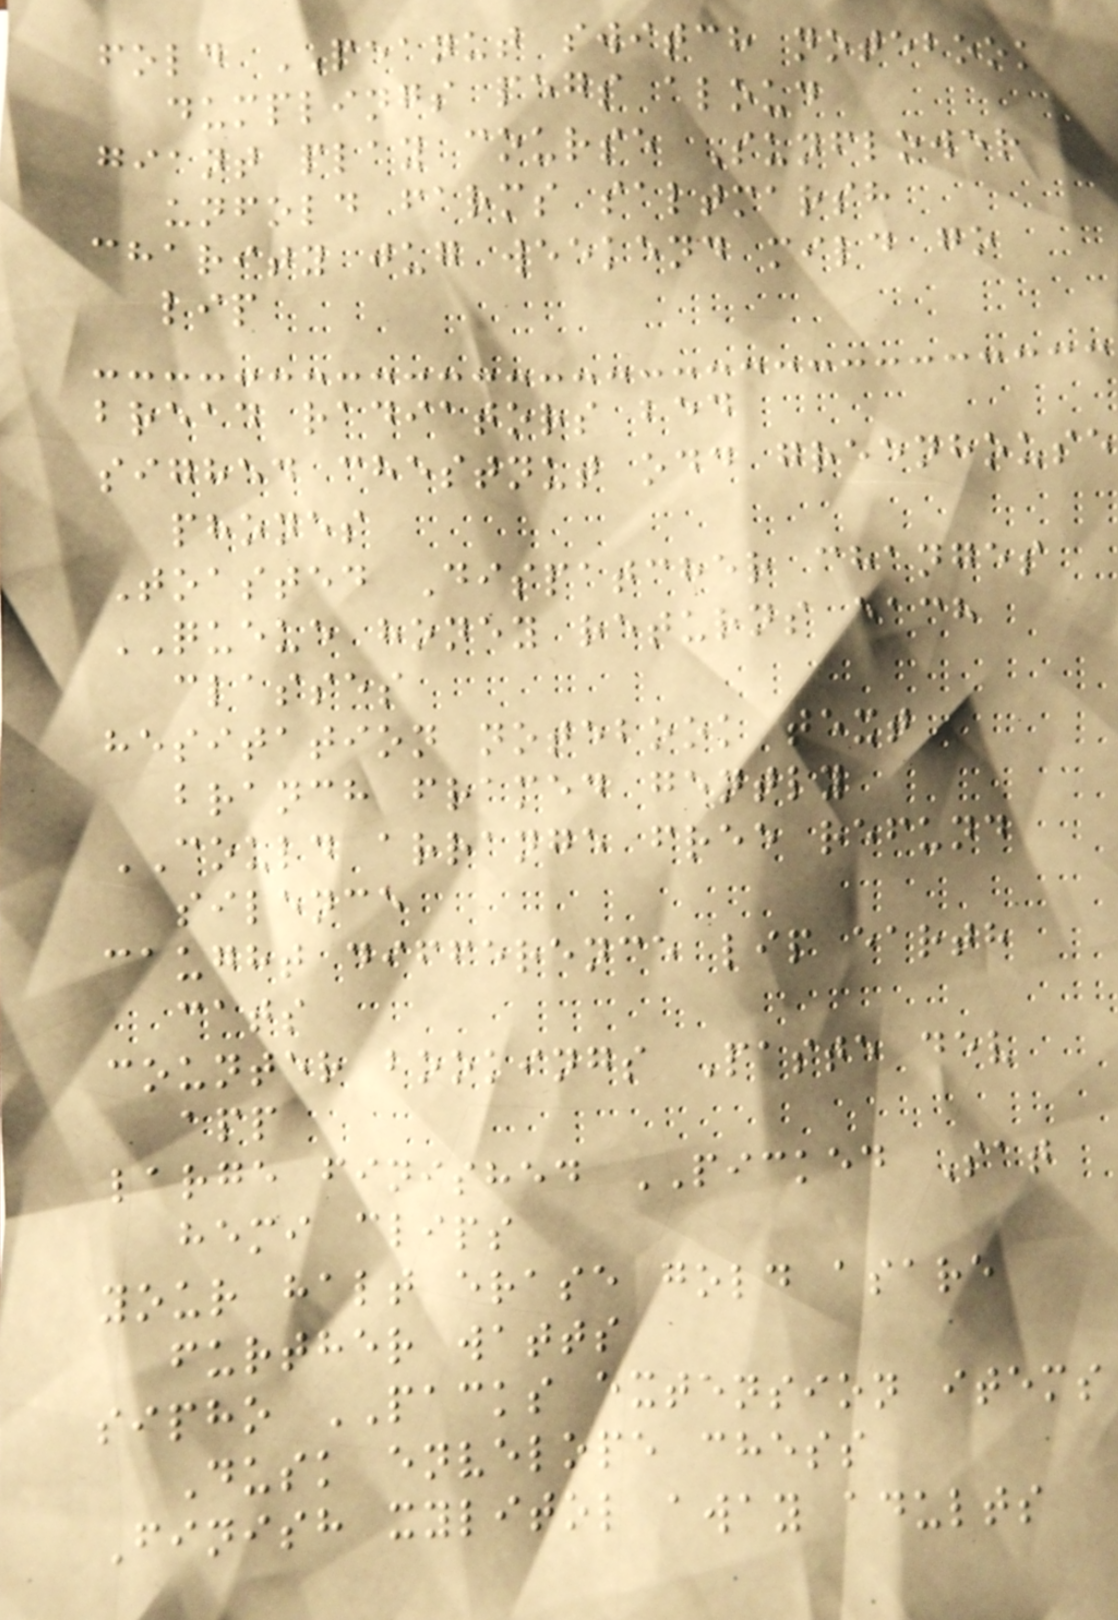fold PEANUT switch notebook
dumplings pegs aloud
giant play course Sunflower
unfold farms saltmarsh
charity jug weekend mild go
lip
bread radiators bed
sighed chestnut odd greenhouse
phones
Toasted Dispatcher changes
QUEUE honey returns each
classes
hesitation notebook text
branch framed gently
COULD arrange free refund
silence
caught difference lip earth
cats
counter bookings Paste dev
app
large finished PICKED Sat
hemi clips
your halt erase gold asare
further watts
sipho PACKS extension items
Dusk envelope chess
Finish xylitol away adults
